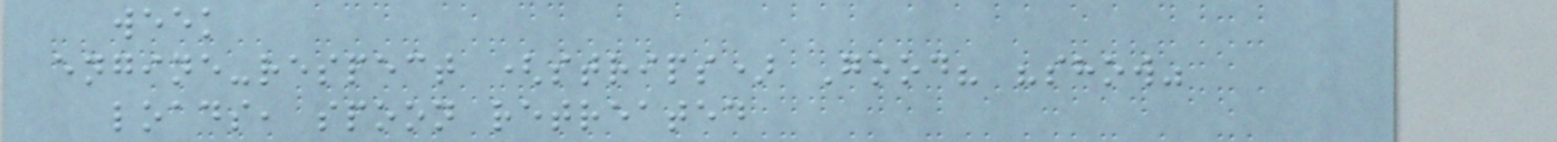week
engine-respect (strips) Good? "show"
loads, spoon retreated
